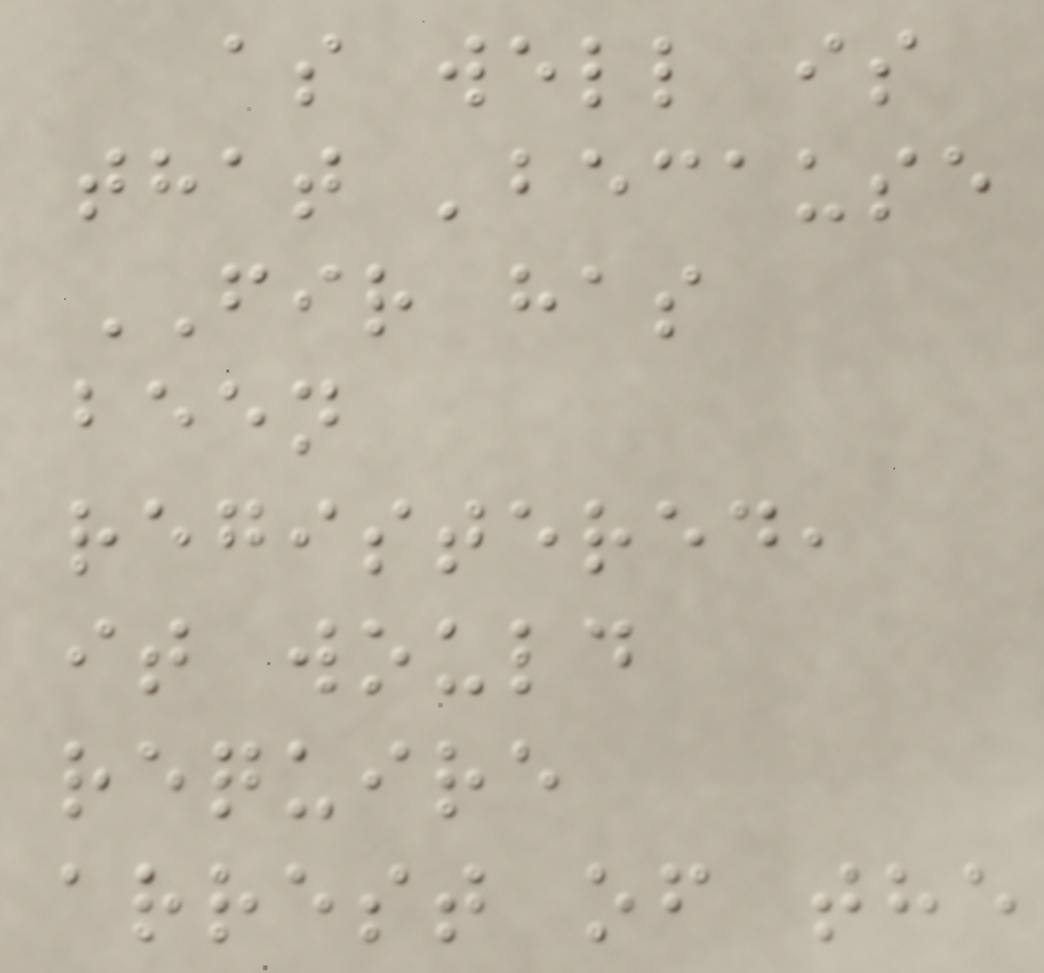as well is
that 'because
FIR has
been
registered,
it would
require
arrest of the
